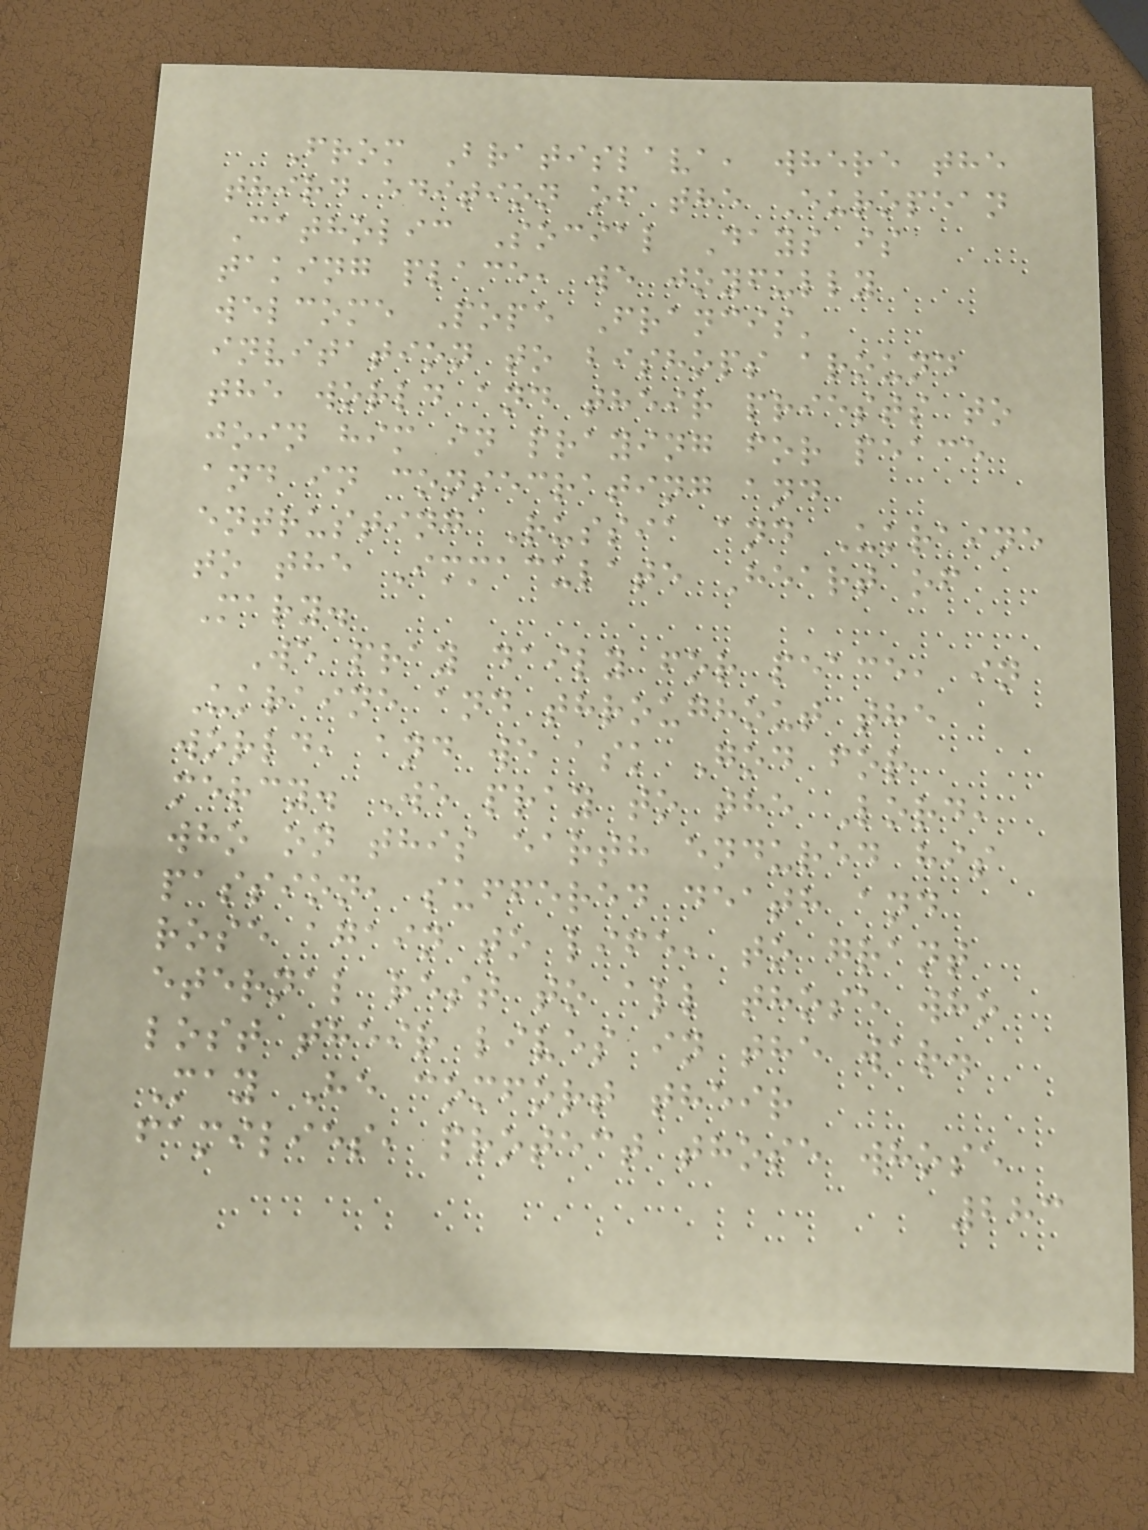From Bratislava, where the
third edition of the European
Catholic Social Days is
taking place, we joyfully
welcome Pope Francis'
invitation to bishops around
the world and their priests to
join him in praying for peace
and in consecrating and
entrusting Russia and Ukraine
to the Immaculate Heart of
Mary.
We pray daily for peace, in
Ukraine and throughout the
world, and we ask God for
mercy. We pray to the Lord,
who on this earth endured his
passion, suffered death and
rose again to life, to grant
eternal rest to all those who
lost their lives in the war.
May He comfort their
families, protect those whose
283
